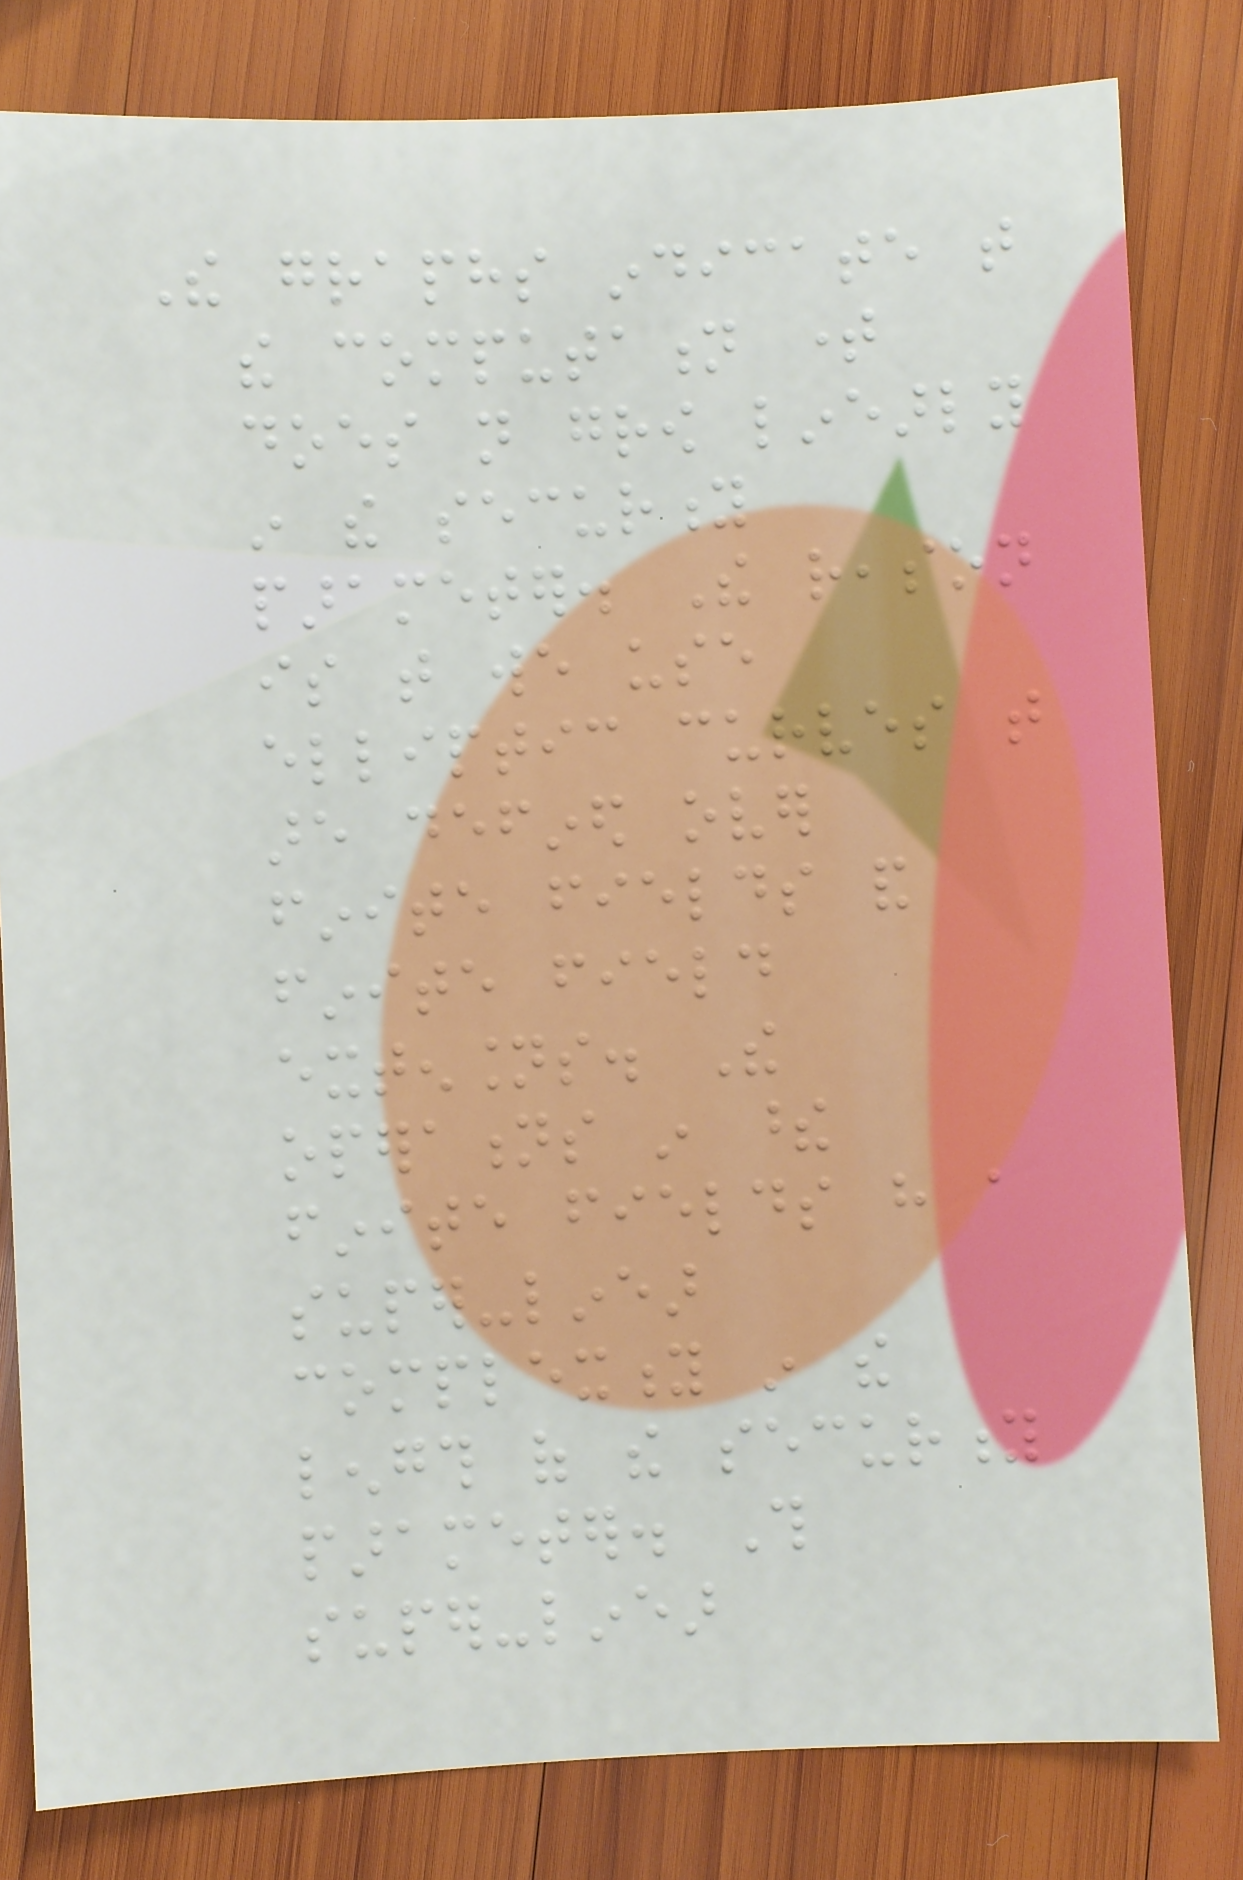The graphs indicate that
the computation time
does not grow linearly
in the security
parameter. The reason
is that we use
elliptic curves that
are defined over
finite fields and
finite field
extensions. The
operations in these
finite fields have a
super-linear
complexity in the
length of the security
parameter. This
super-linear
